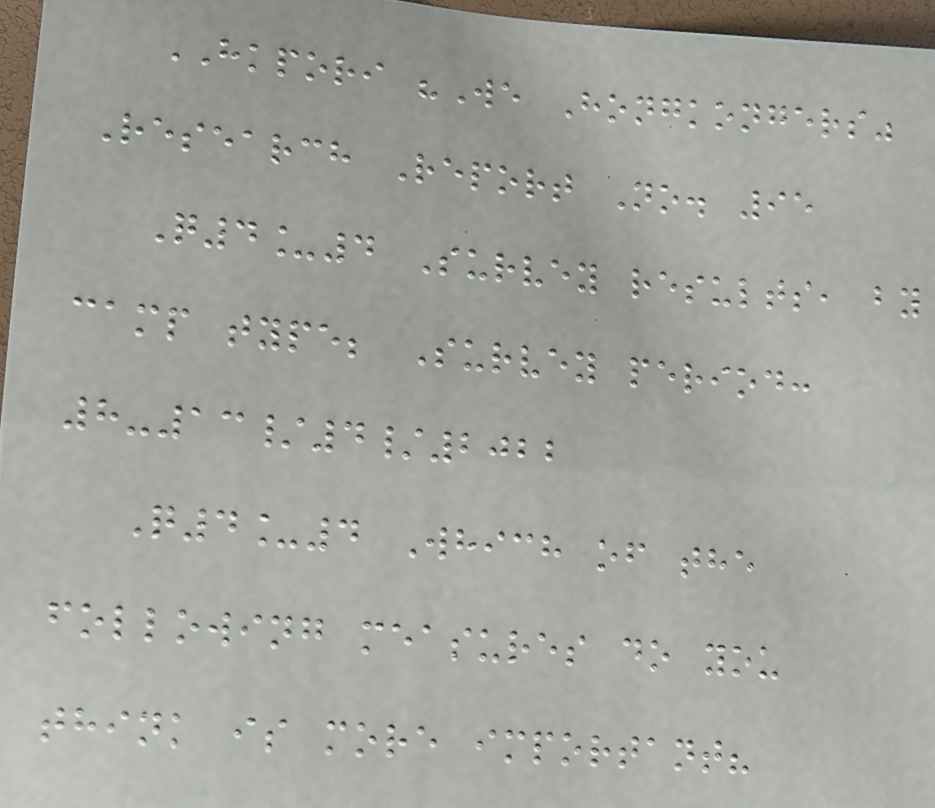HKPORI "We Hongkongers"
Research Report No. 95
Q4_4 Survey results, by
camp type; Survey period:
8-13/4/2022
Q4_4 Which of the
following measures do you
think is more important?
